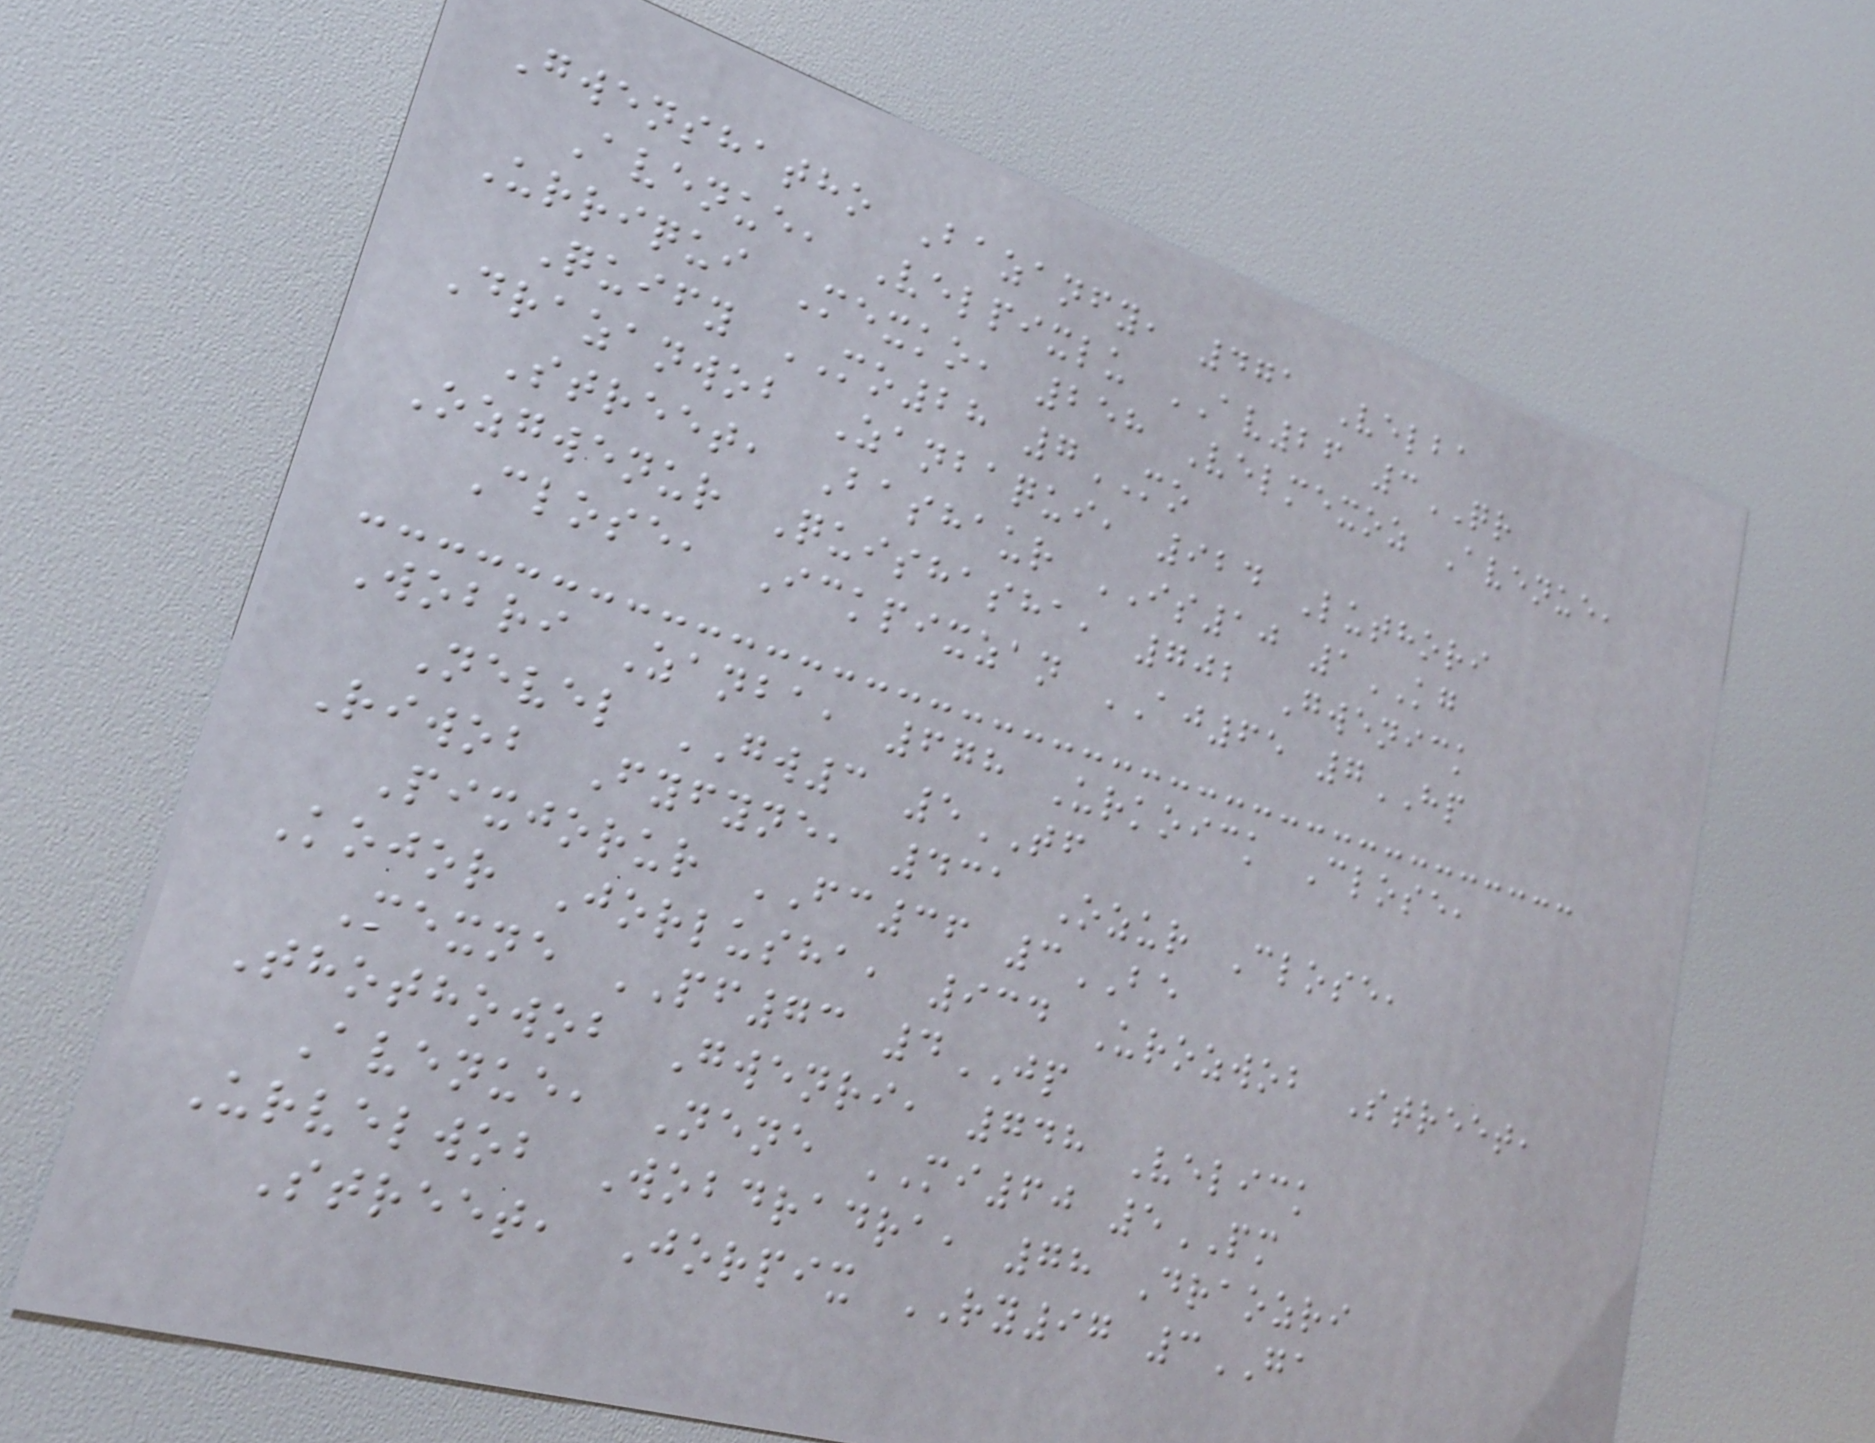Gwenshatho Bazanfy, 471 Velba
Avenue, Velpixlu AV26 3QR
Urriqui Mexko, 258 Velmexoz Avenue,
Quify MO28 7MO
Drazanwob Zanbaqui, 924 Luthori
Street, Bashaur IS10 1KG
Ozgwenur Quishasha, 702 Gwenick
Close, Ickpixzan AJ65 7HP
Wobri Zanba, 678 Urkoick Close,
Nevel GW3 5TF
Riwob Fyfyne, 431 Ozur Close,
Pixjorur FC36 3BE
Kojor Jorlusha, 934 Urozwob Street,
Mexne PF73 4JP
Thothowob Gwenri, 748 Velick
Avenue, Nene MI60 5PM
Urvelwob Wobdradra, 78 Draozri
Street, Jorpix RY97 3GA
